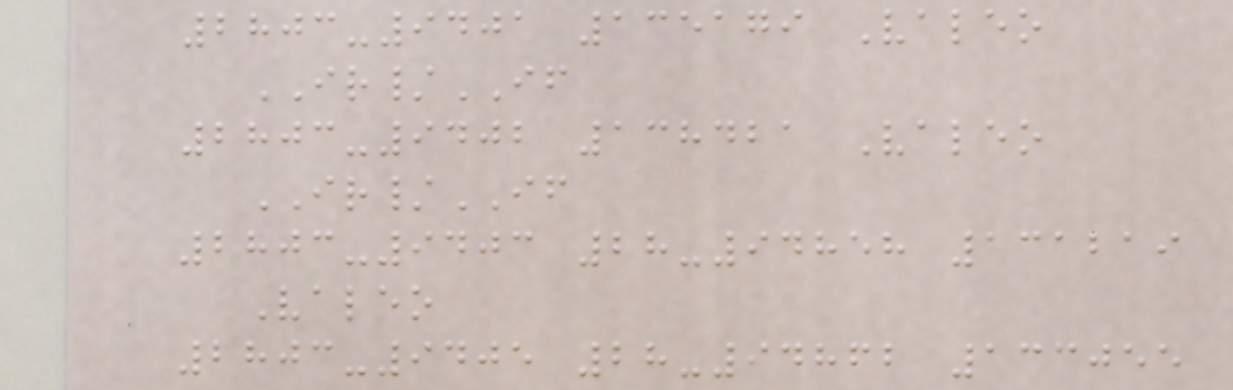2803-9401 135179 Valeo
IR/IF
2803-9402 138421 Valeo
IR/IF
2803-9403 28-94858 131219
Valeo
2803-9405 28-94862 133055
